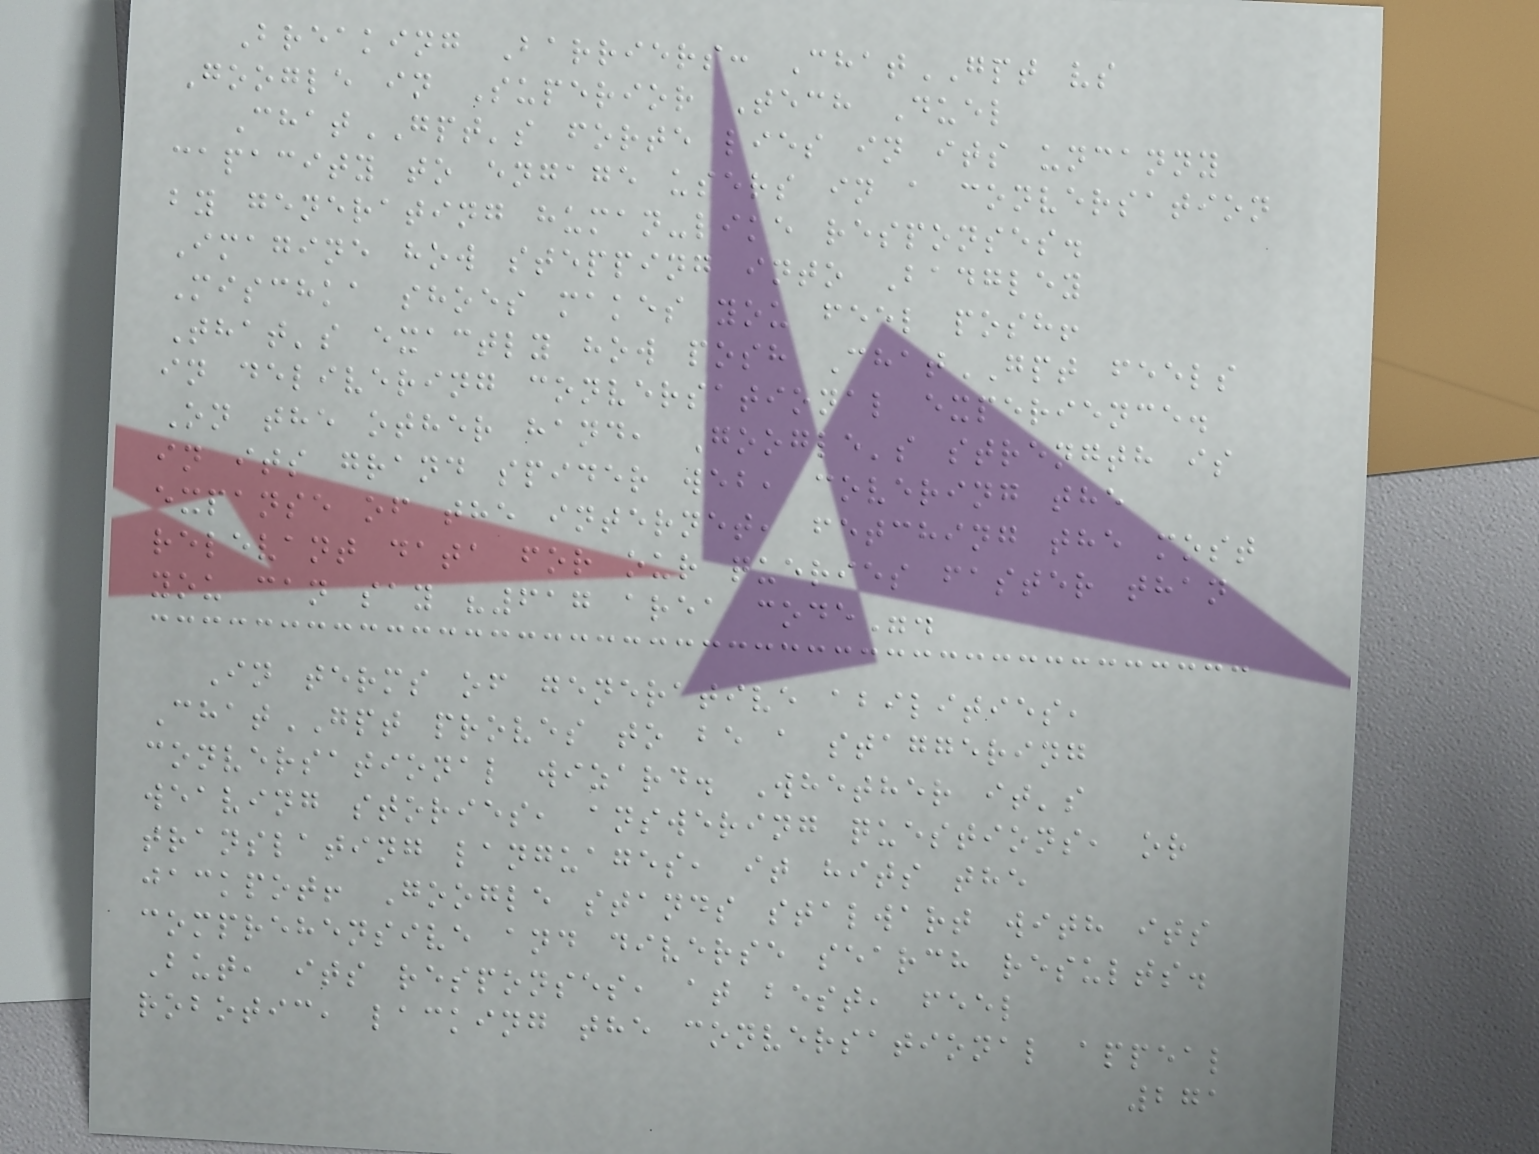Breaking Barriers: ChatGPT vs
Google in Superior Tech Duel
ChatGPT's forte lies in its uncanny
capacity to engage users in a conversation
by generating human-like responses.
Imagine how stepping into Badgley
Mischka shoes makes you feel posh!
That's exactly how posh ChatGPT feels
in delivering conversational experience.
On the other hand, Google's strength is
in its grand spider web, covering the
expanse of the internet, fetching the most
relevant data for our queries faster than
you can say "617 area code".
In terms of generative abilities,
ChatGPT proves to be a staggering
conversational wizard. Whether it's
weaving stories, answering questions, or
translating languages, it hits the
jackpot! Google stands stalwart with its
comprehensive and diverse search results.
But, its responses, at best, feel
robotic, lacking the conversational appeal
271
